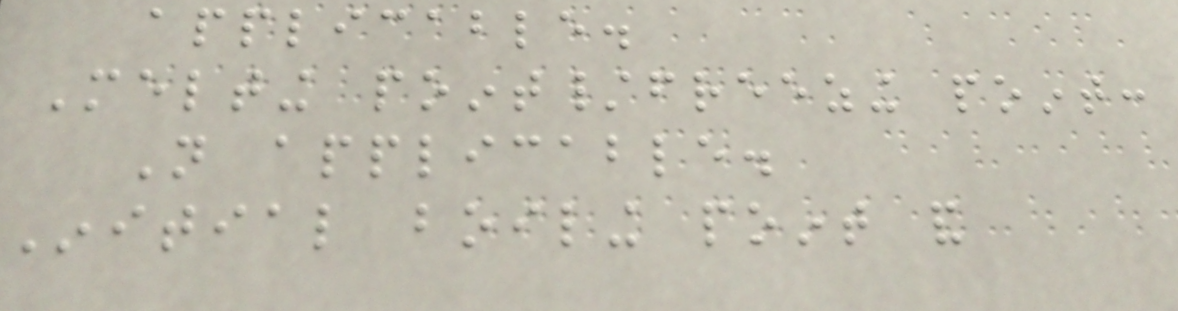applicable.
Melting point/freezing point:
Not applicable.
Initial boiling point and
